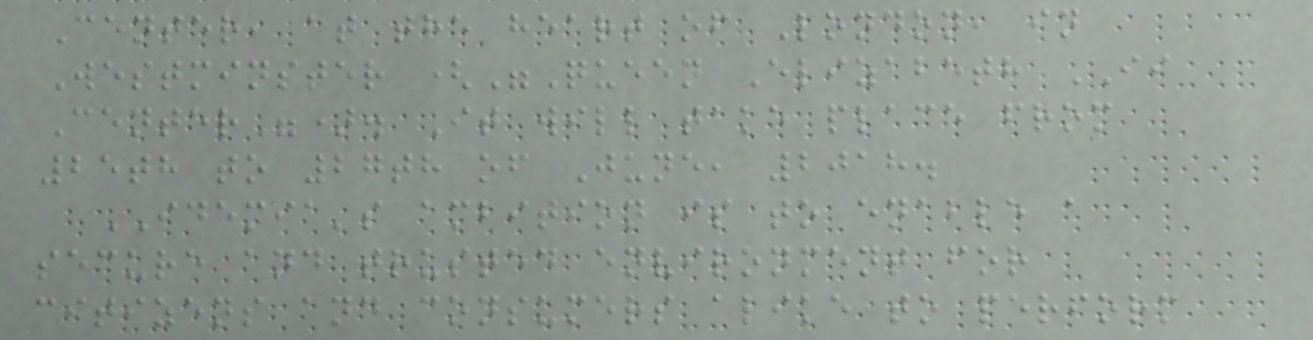Center, at the heart of London, in
Westminster ("Queen Elizabeth II
Center"). It will take place from
25th to 27th of June, 2018.
IDEMIA's ambition is to enable a
secure and trusted environment for
citizens and consumers alike to perform
